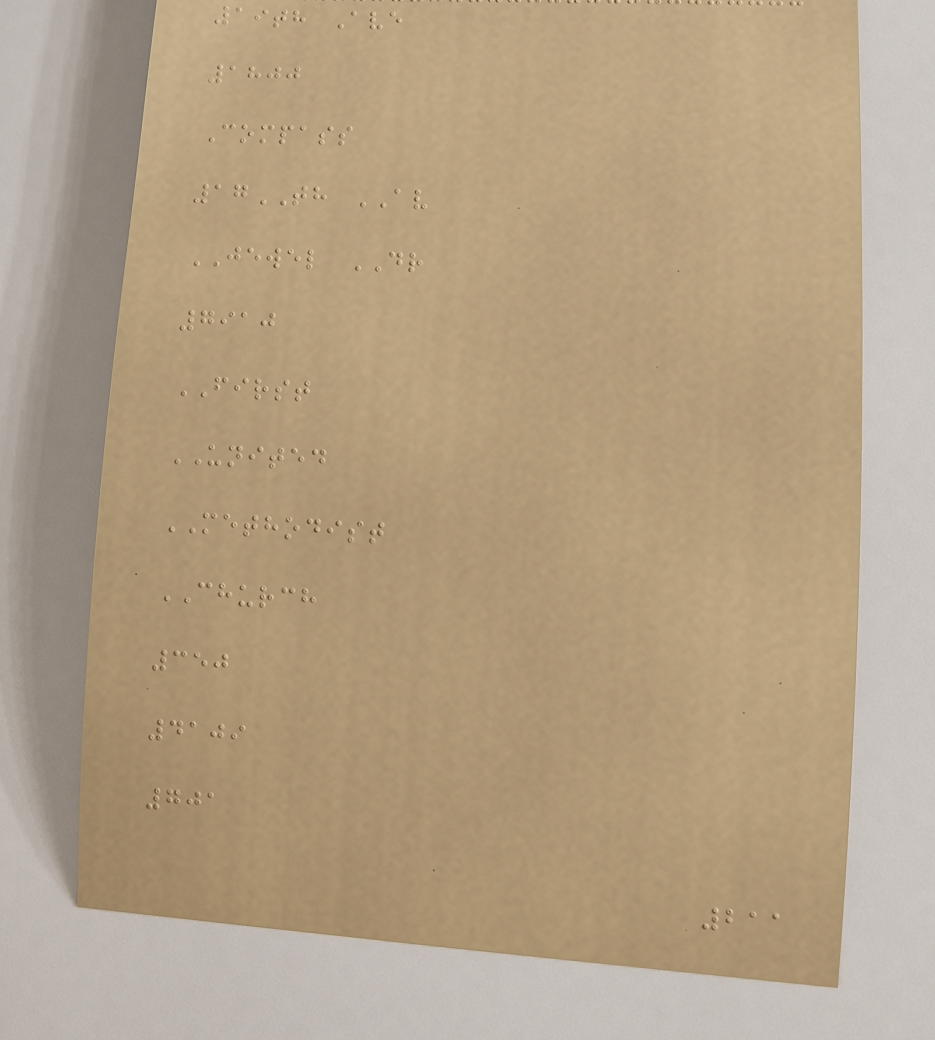19th Ave
1800
Compass
17TH AV
JEWEL DR
7910
FIRST
UNITED
METHODIST
CHURCH
350
4109
701
211
